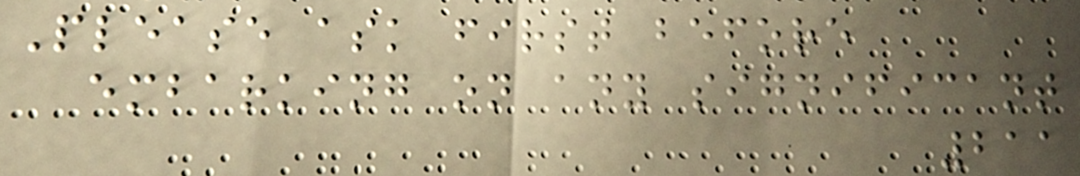Please ask first before
embarking on any significant
211
